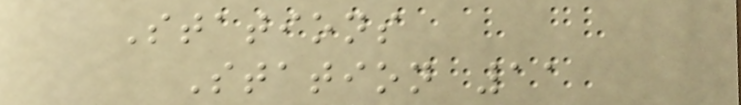Stations
Station 11
